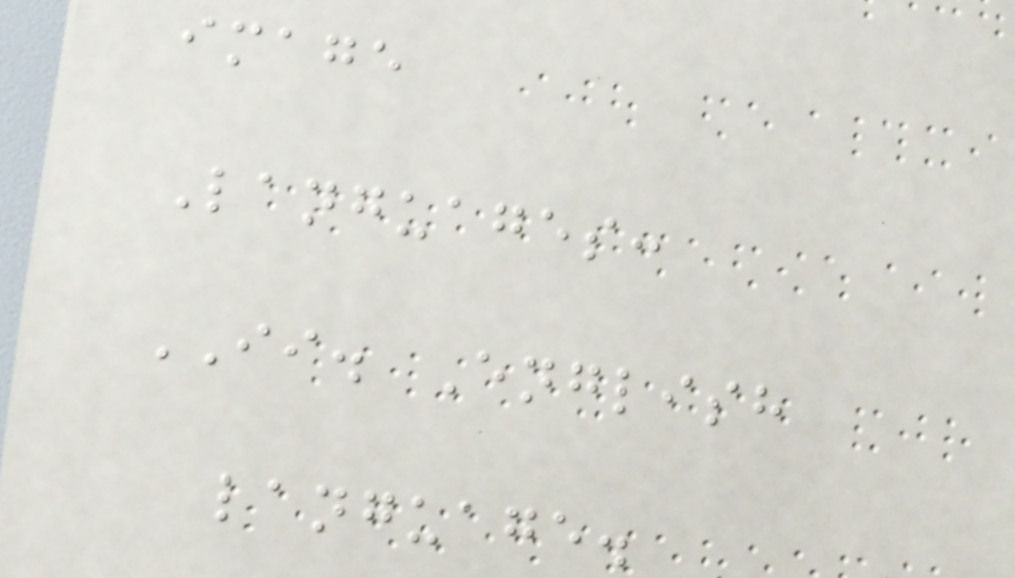image
Languages:
II. English
language.
